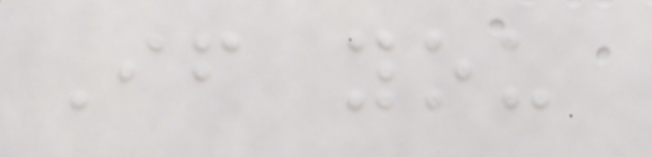If you
